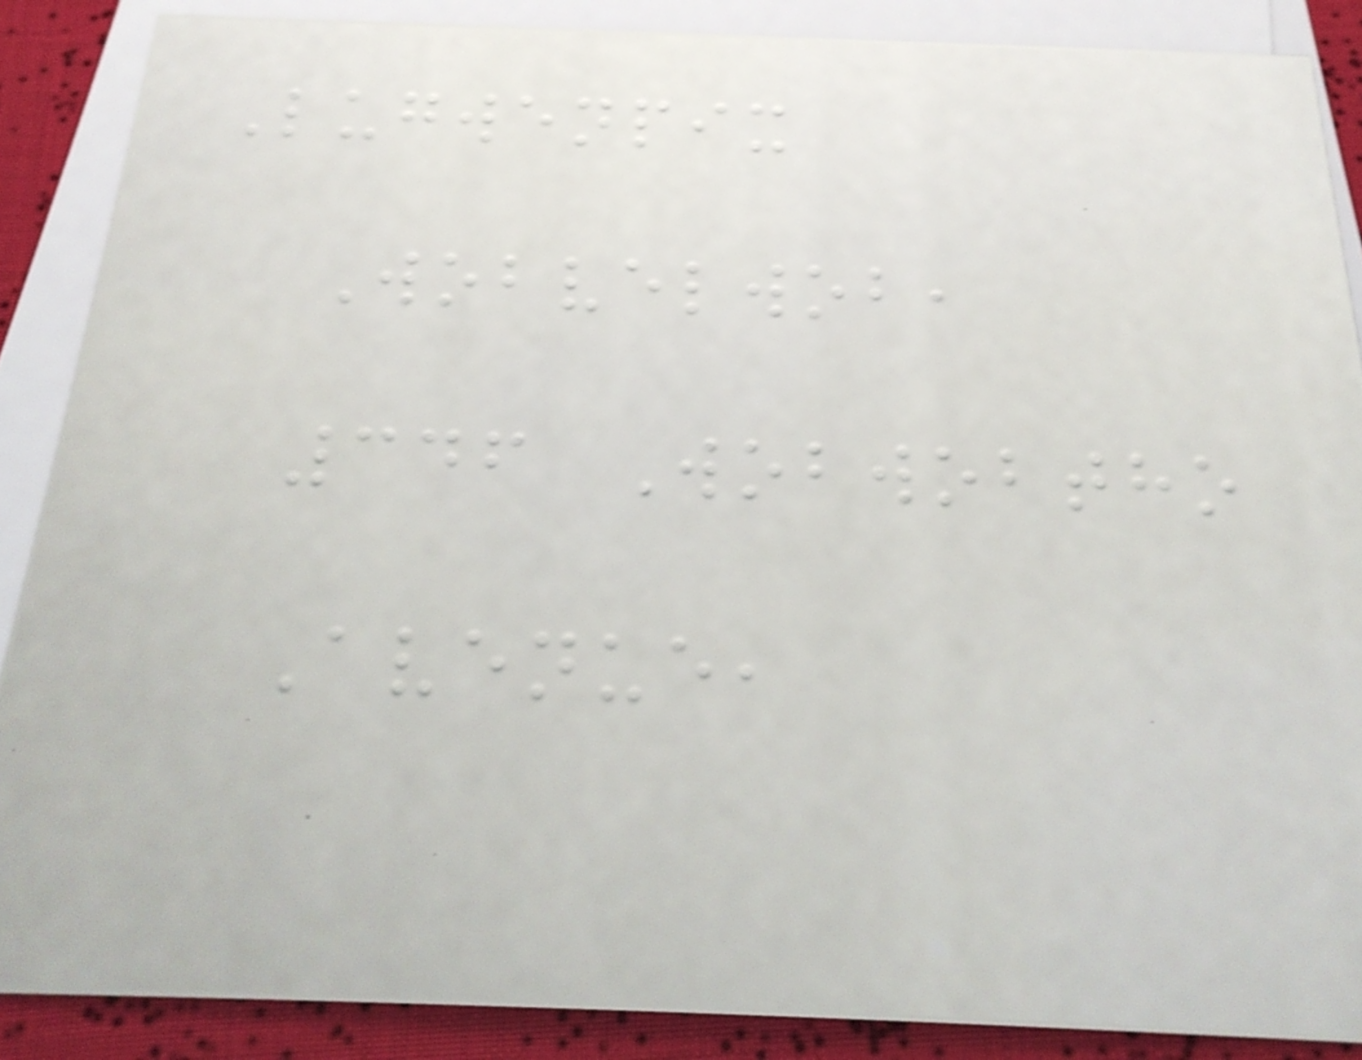Lugwenpix
Wobvelwob,
346 Wobwobtho
Avenue,
